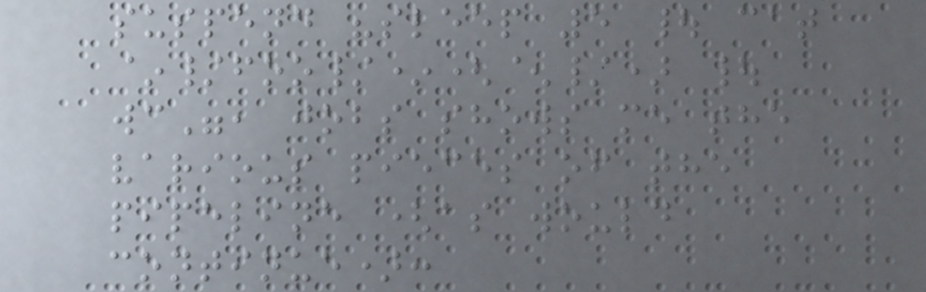suspend "sleep 5 | cat
~/foo/*(^/) |
wc", jobs shows me the
various pieces of the
pipeline (as would
continue):
